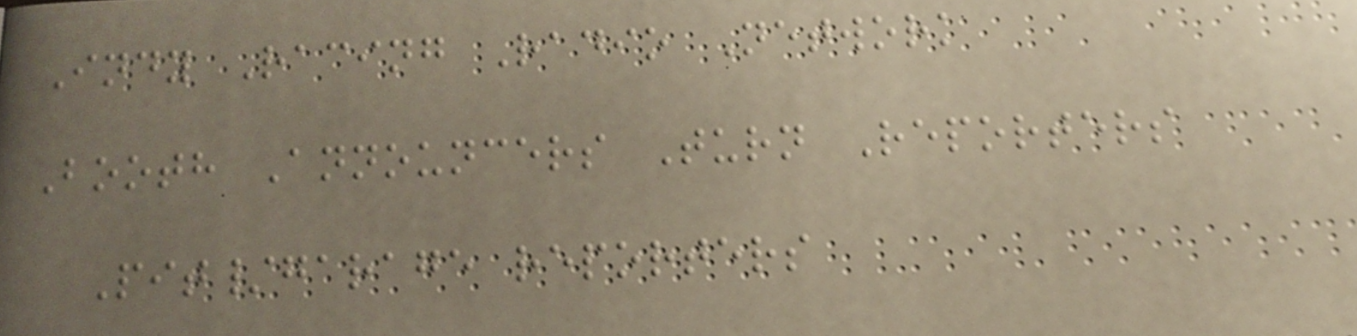Indy Racing Radio Network
Booth Announcers Turn Reporters
Pit/garage reporters
